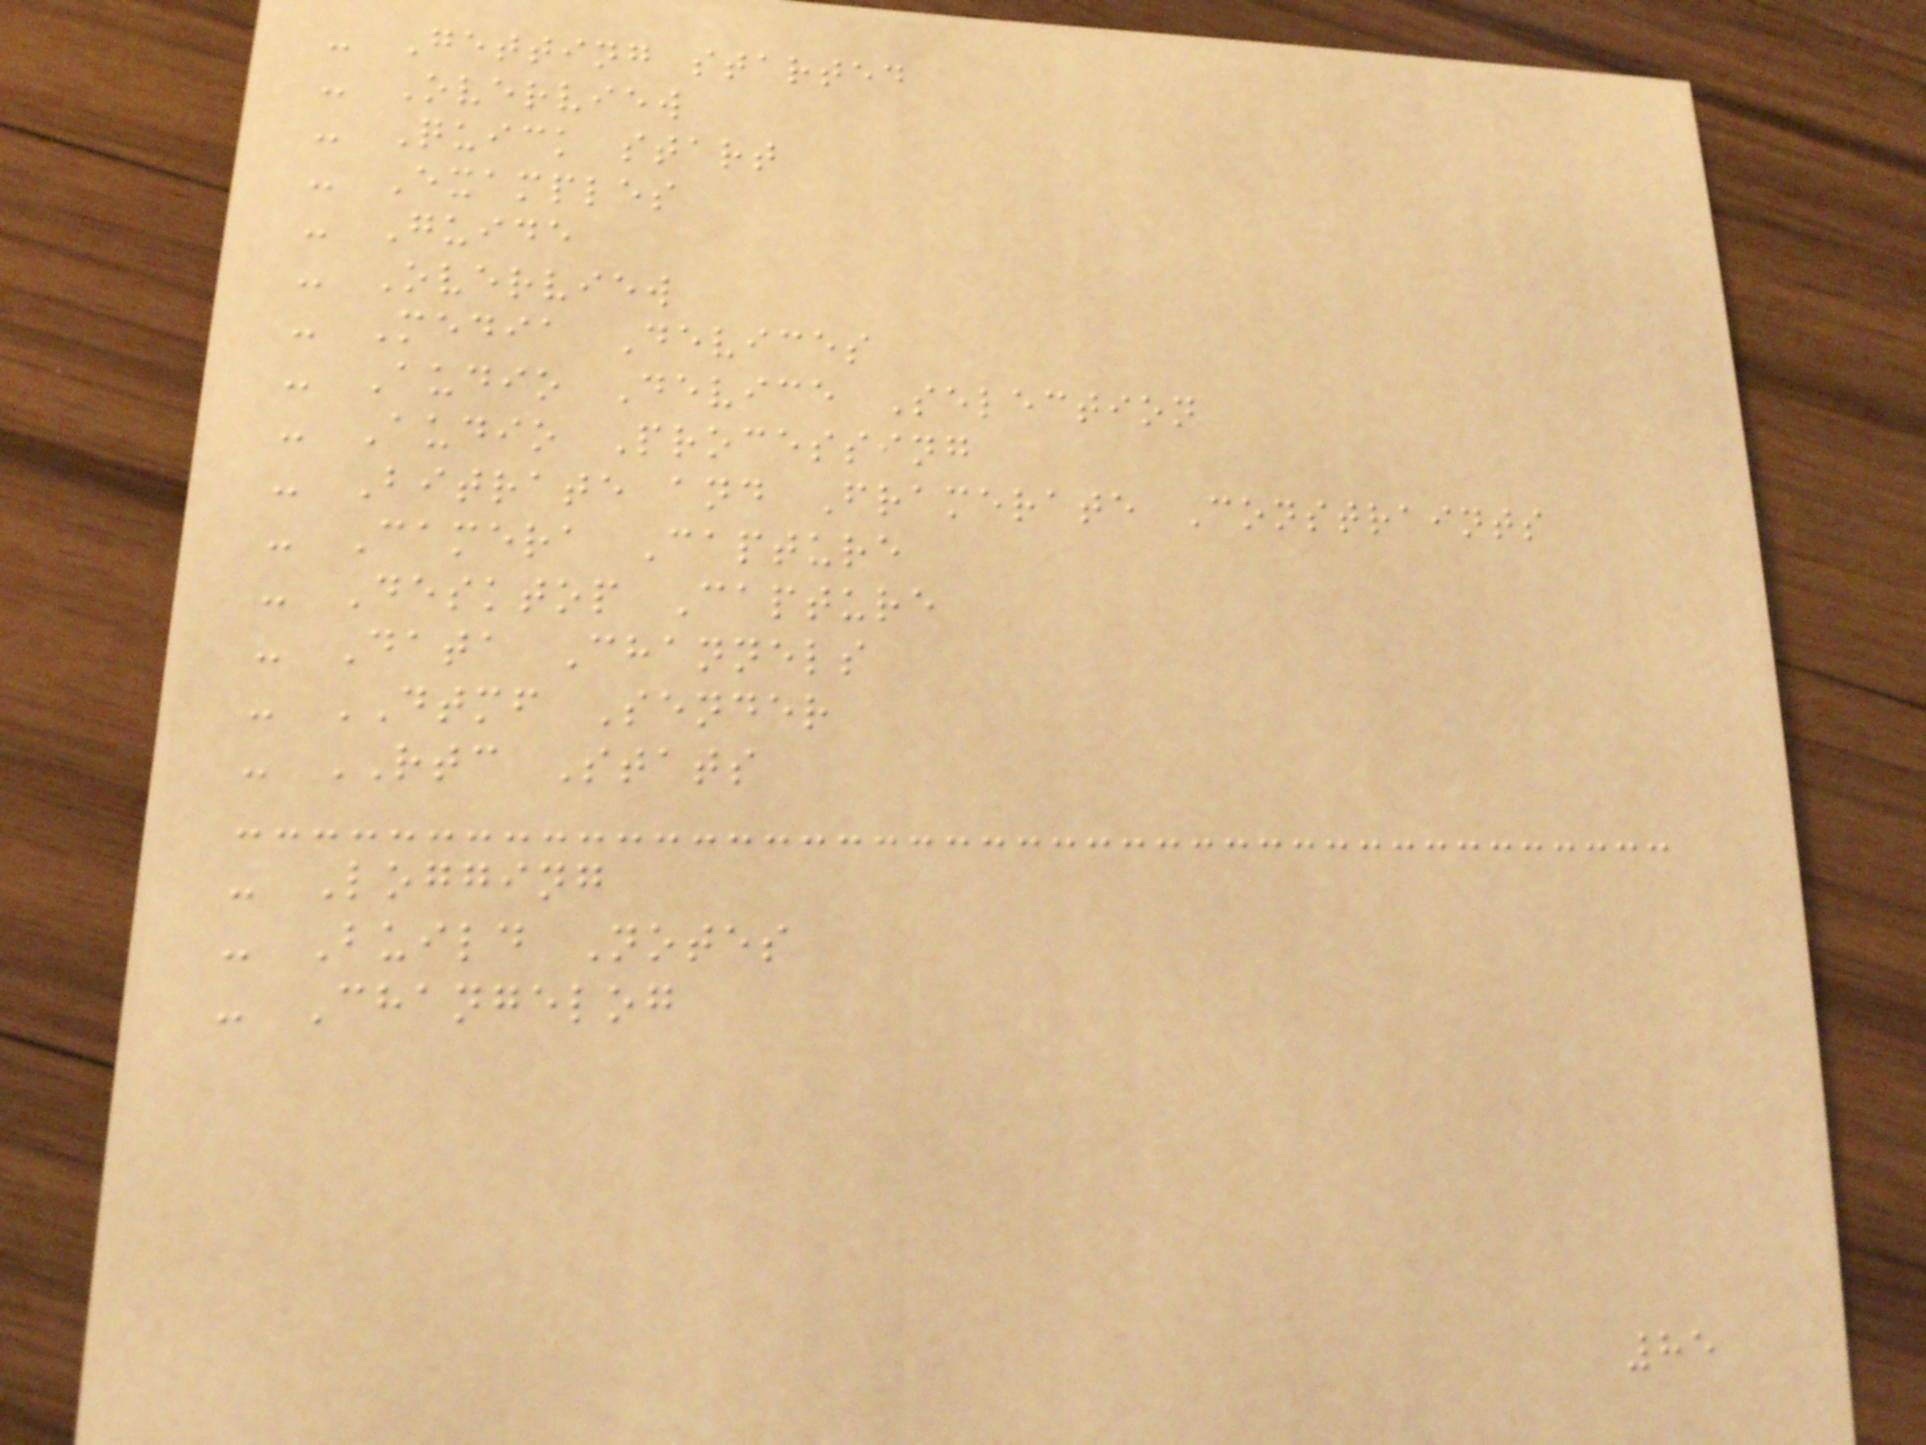- Getting started
- Overview
- Quick start
- Examples
- Guide
- Overview
- Media Devices
- Audio Device Selection
- Audio Processing
- Bitrate and Framerate Constraints
- Camera Capture
- Desktop Capture
- Data Channels
- DTMF Sender
- RTC Stats
- Logging
- Build Notes
- Changelog
85
